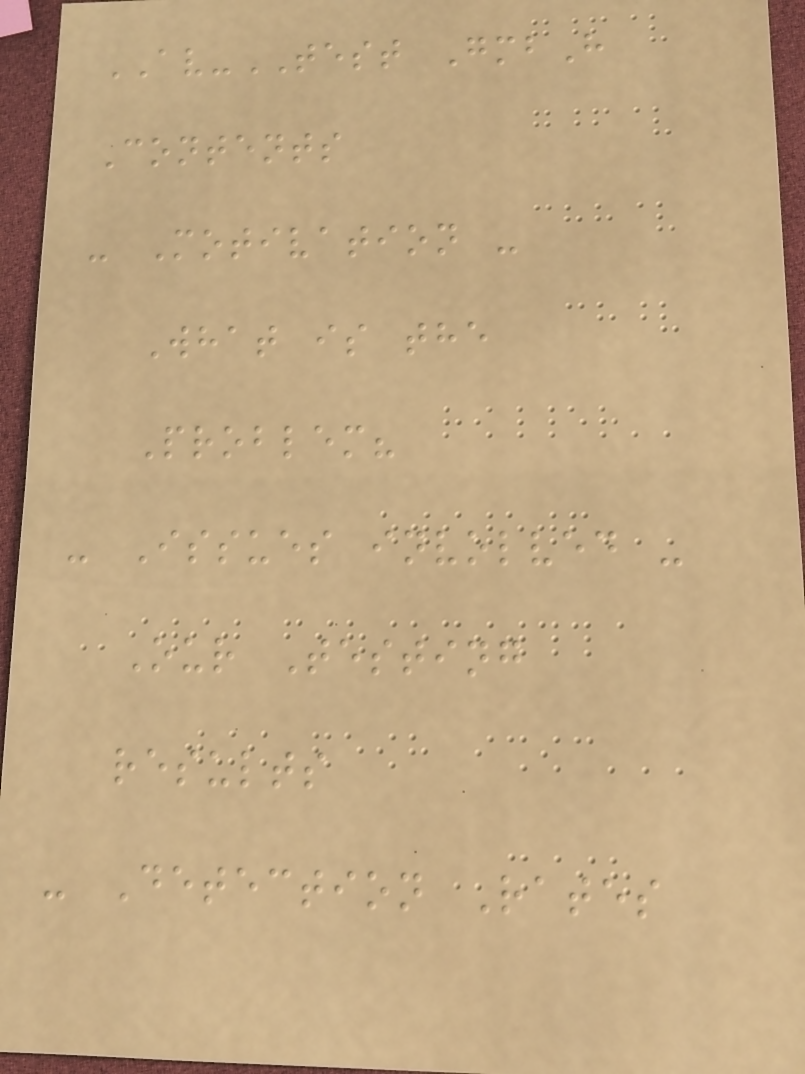AV-TEST GmbH
Contents
- Motivation -
What is the
Problem?
- Issues involved -
Our Testing
results
- Detection Rates
